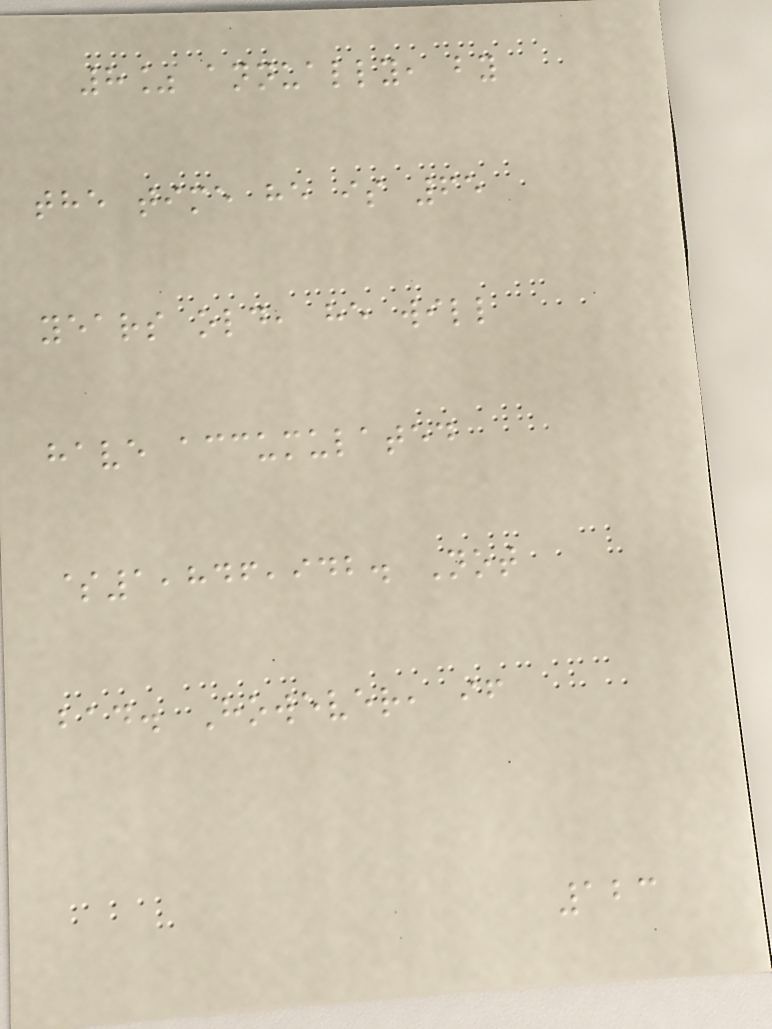8% annually, by
the time he is 65
years old, he will
have accumulated
$1,846,942. Not
bad. However, if
123
